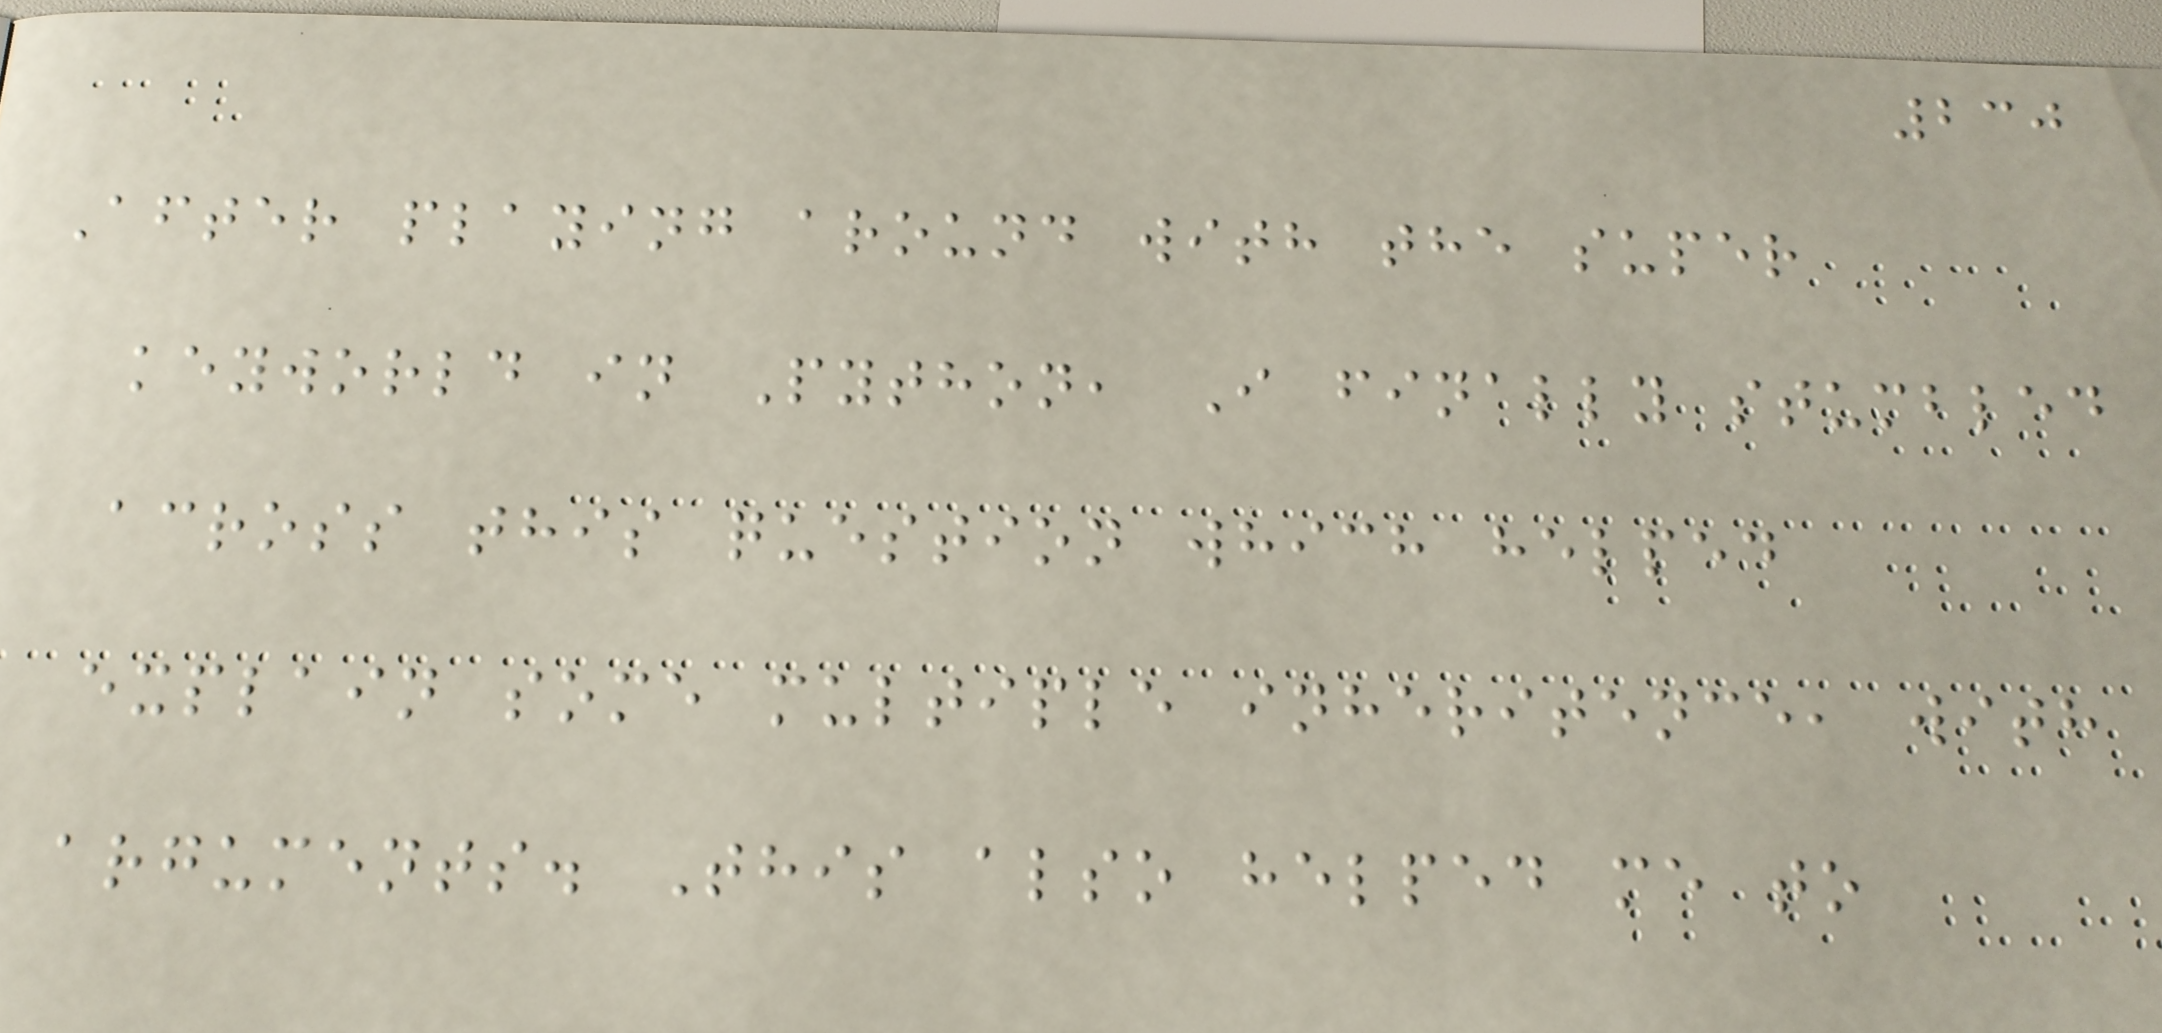230
After playing around with the super
keyworld in Python, I finally stumbled
across this question which helped
explain some multiple inheritence, with
arguments. This also helped me to
